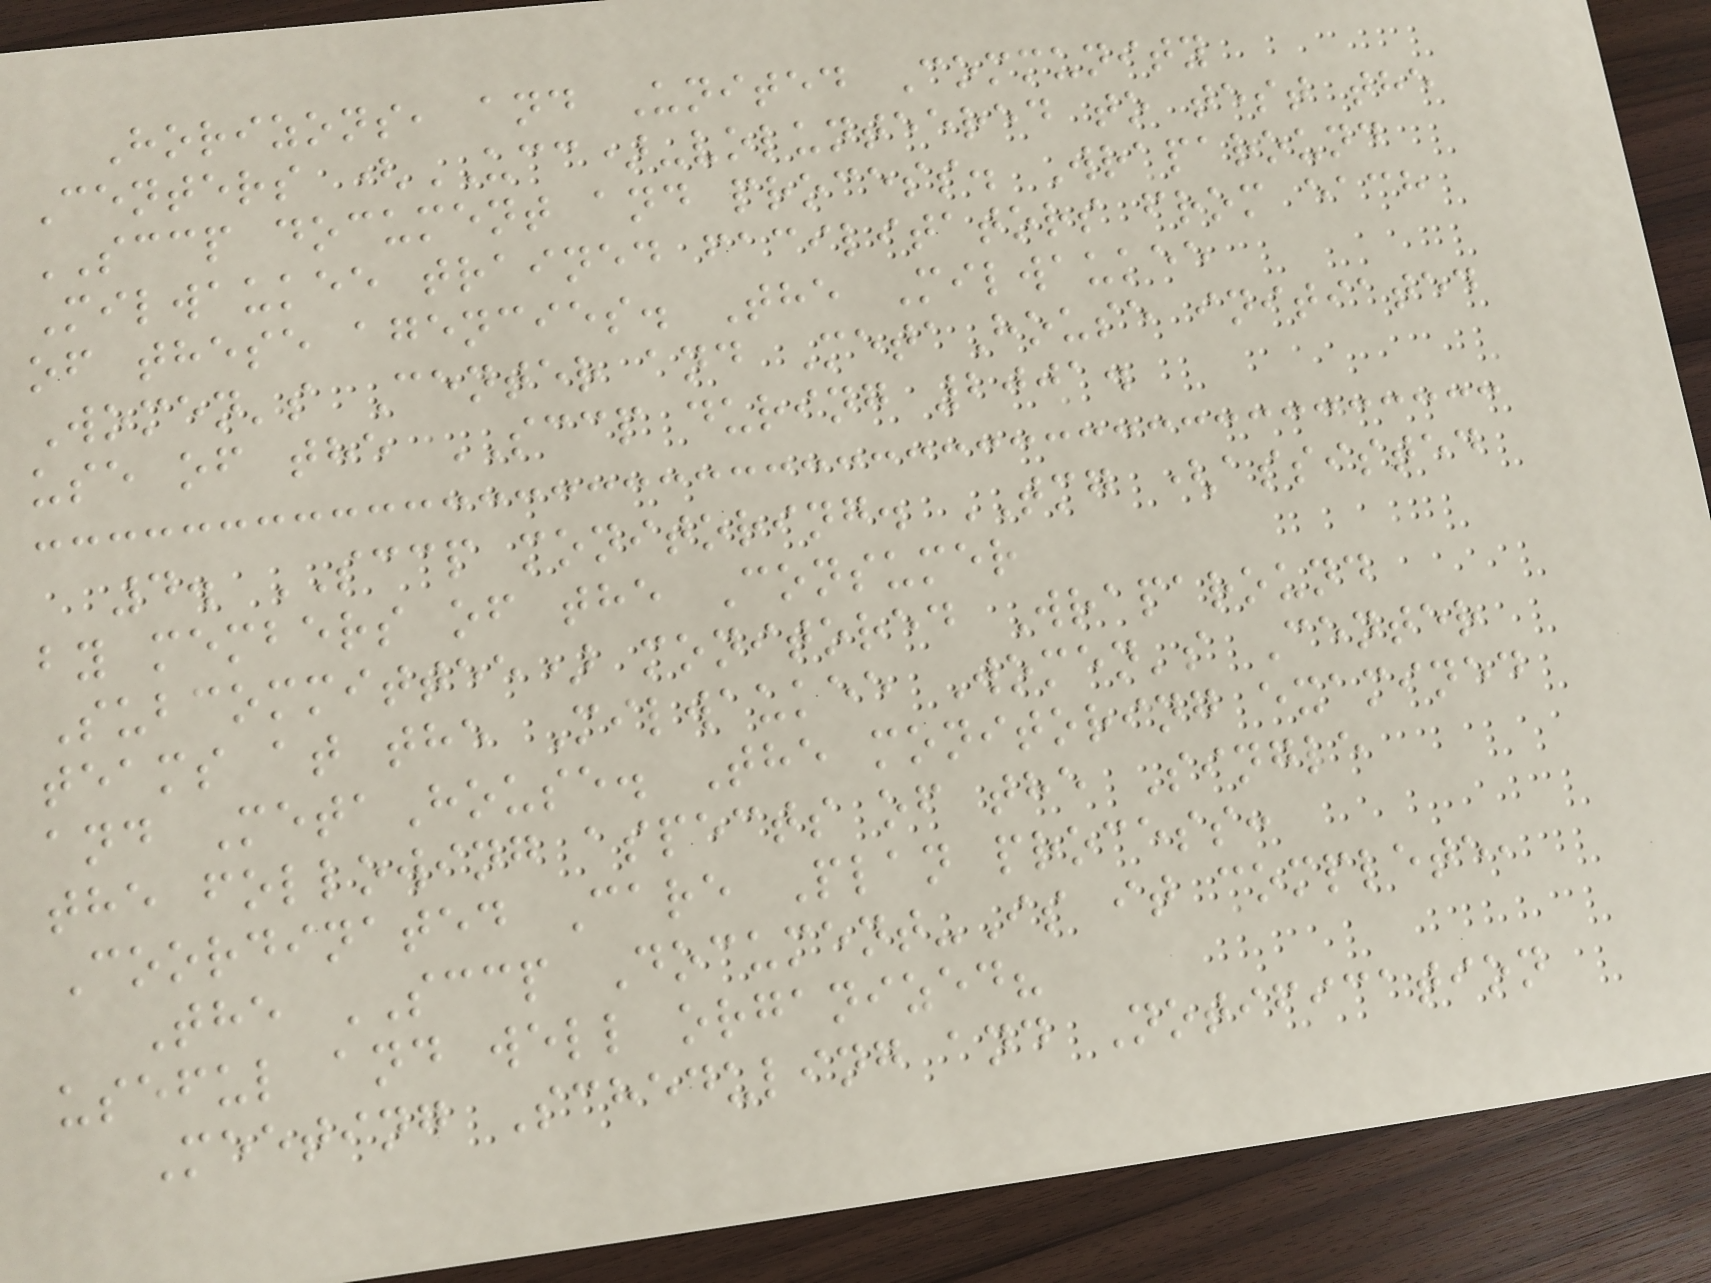Horizons, and United Community
Centers (UCC)-volunteered to test the
SCCP document and process. Wraparound
Milwaukee trained facilitators from each
of these agencies. The Milwaukee
Women's Center and MetaHouse initiated
use of the SCCP during 2001.
4. SCCP monitoring. TMG (assisted
by members of the Consumer
Subcommittee) monitored Wraparound
teams at the Milwaukee Women's Center
and MetaHouse. The monitoring examined
the following aspects of the Single
Coordinated Care Plan process:
The SCCP Document-Is it complete,
useful and well organized?
Meeting Scheduling and Notification
